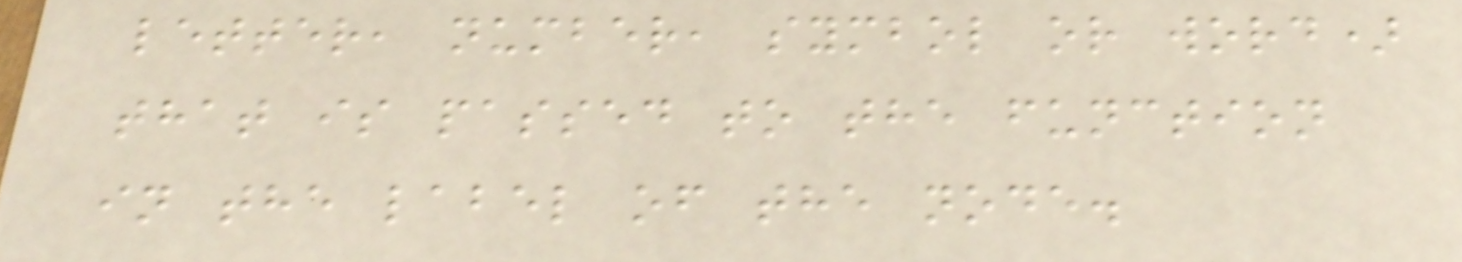letter, number, symbol or word)
that is passed to the function
in the label of the node.
